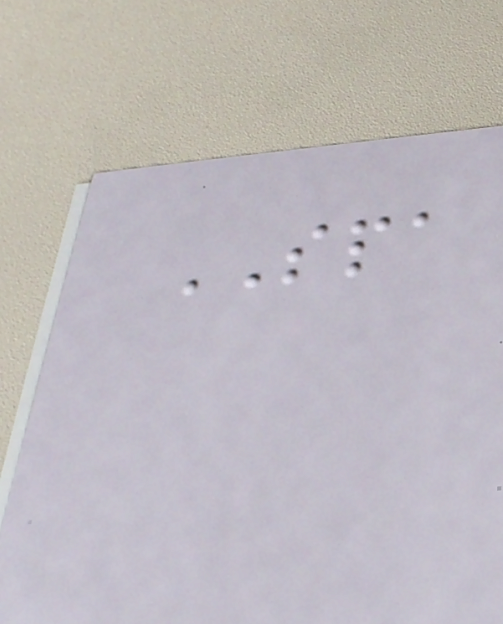SPA
